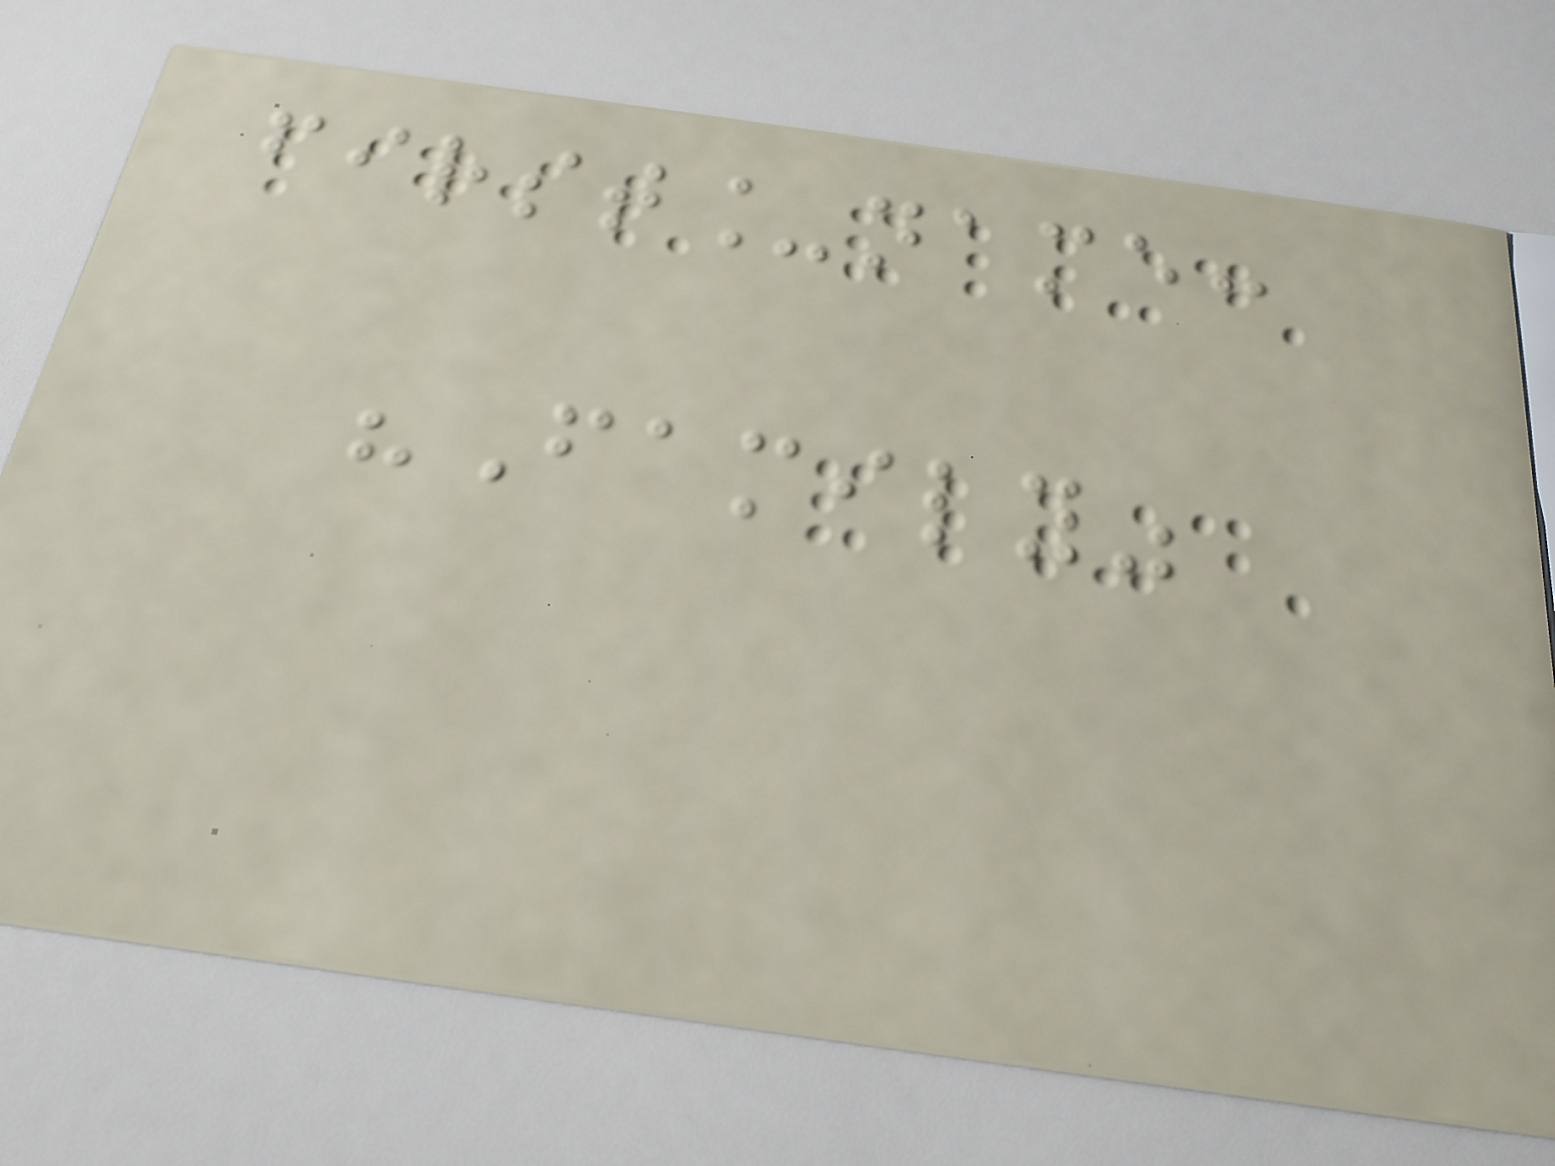first_name:
"Family"
